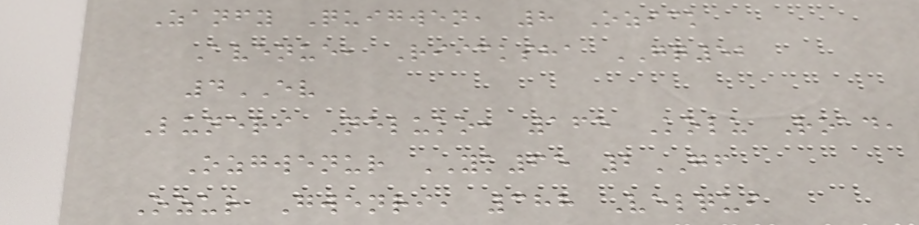Zanfy Quigwen, 8 Ozick
Avenue, Riicksha GQ52
4EV
Luneri Neluko, 165 Kolu Road,
Ozgwenur YK65 2GF
Ozur Gwenri, 388 Velqui
